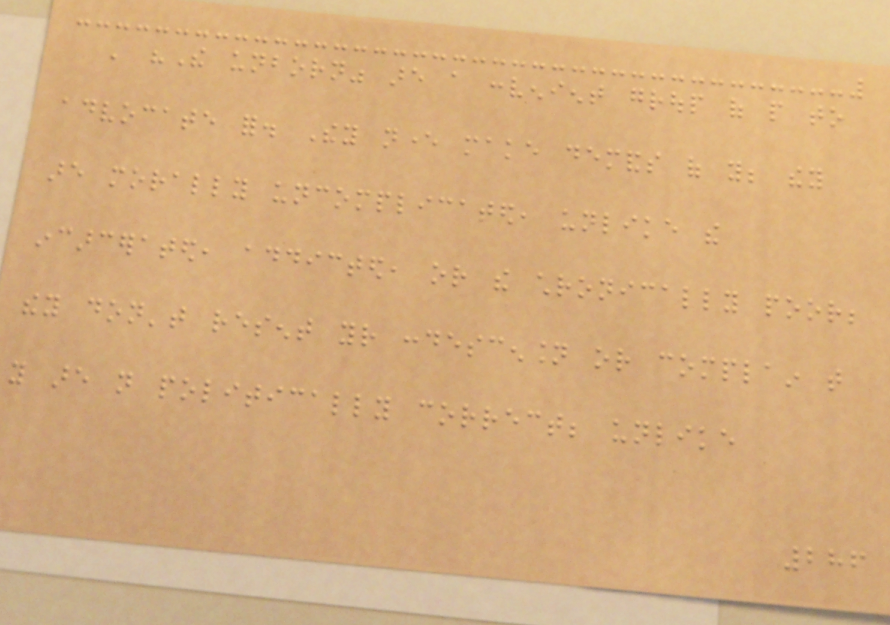' "The unborn" are a convenient group of people to
advocate for. They never make demands of you; they
are morally uncomplicated, unlike the
incarcerated, addicted, or the chronically poor;
they don't resent your condescension or complain that
you are not politically correct; unlike
286
